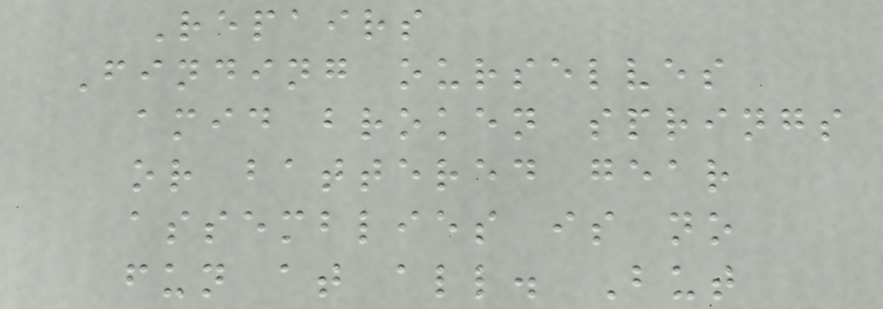Repairs
Finding ourselves
amid broken springs
or battered gear
assemblies is no
fun at all. But
